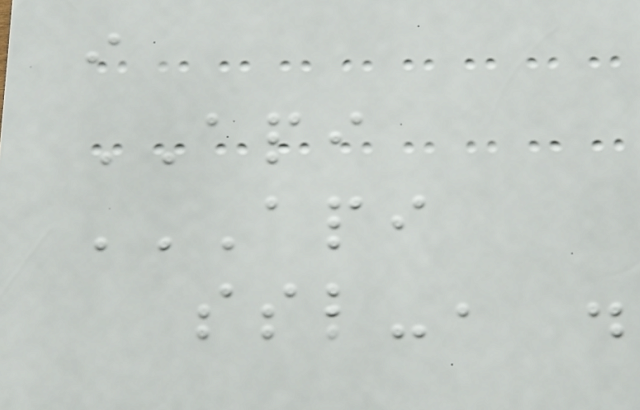i
API
API
SSL-, .
